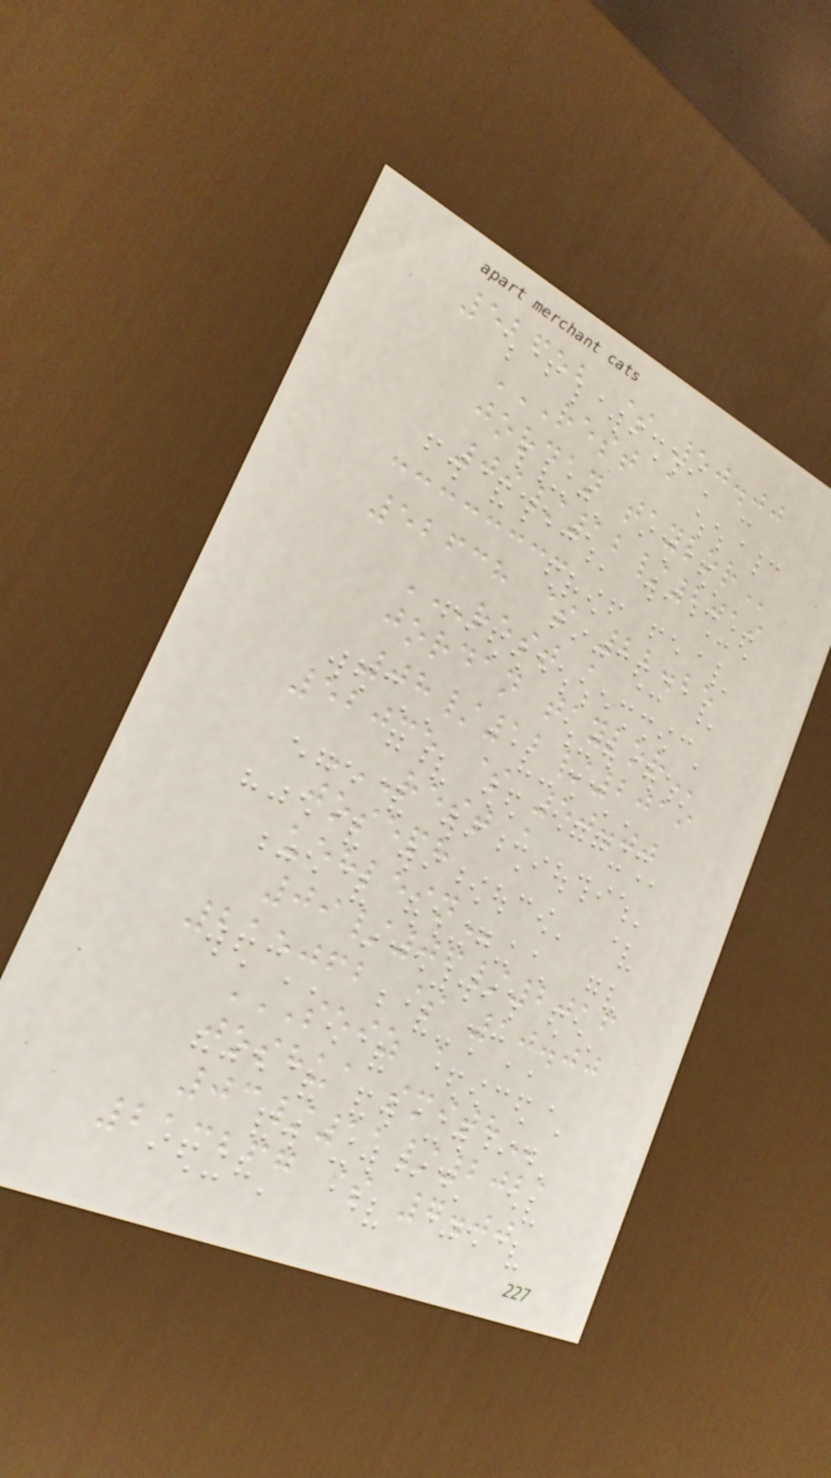52652 $ 50.00
REST A
JORDAN TAYLOR
09/12/2019
52638 $ 22.25
REST A
JORDAN TAYLOR
08/12/2019
52035 $ 50.00
REST A
JOSEPH
UEHLEIN
09/06/2016
215062 $ 10.00
SEIZ A
JOSHUA SMITH
03/11/2021
213267 $ 7.00
